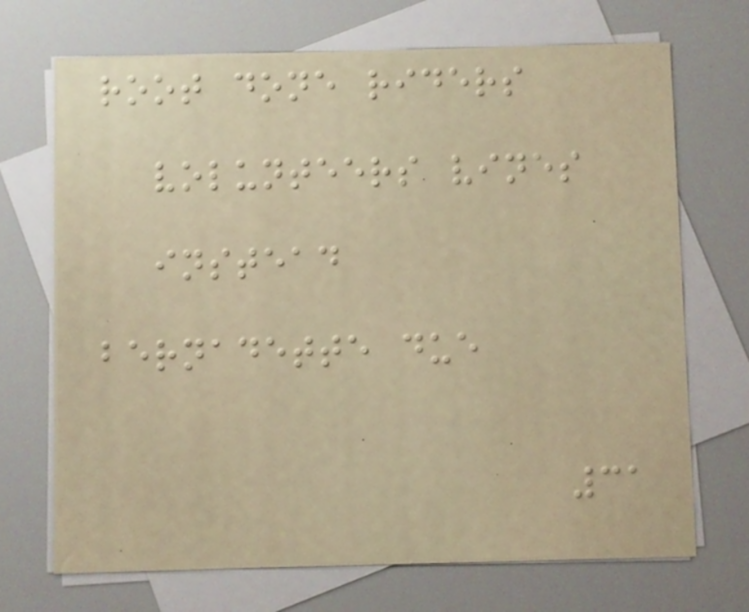root done riders
volunteers vines
instead
bernadette due
31
